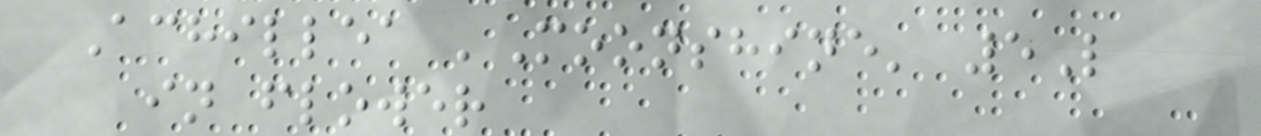Achillea 'Moonshine' 5L
in flower
